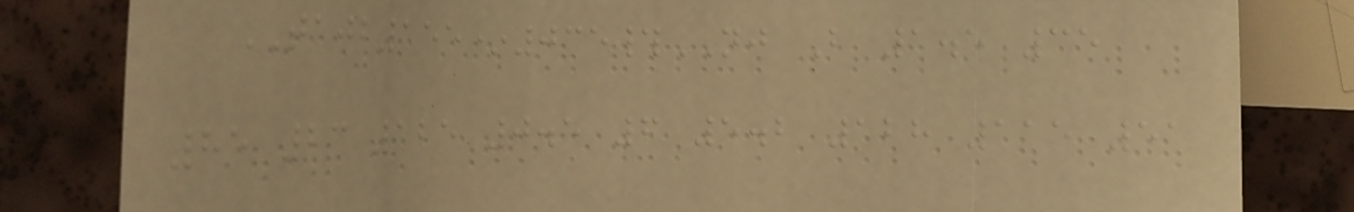TAJB155*035#NJ B 1.5 35
85 23 125 0.5 6 5.2 128 115 51
